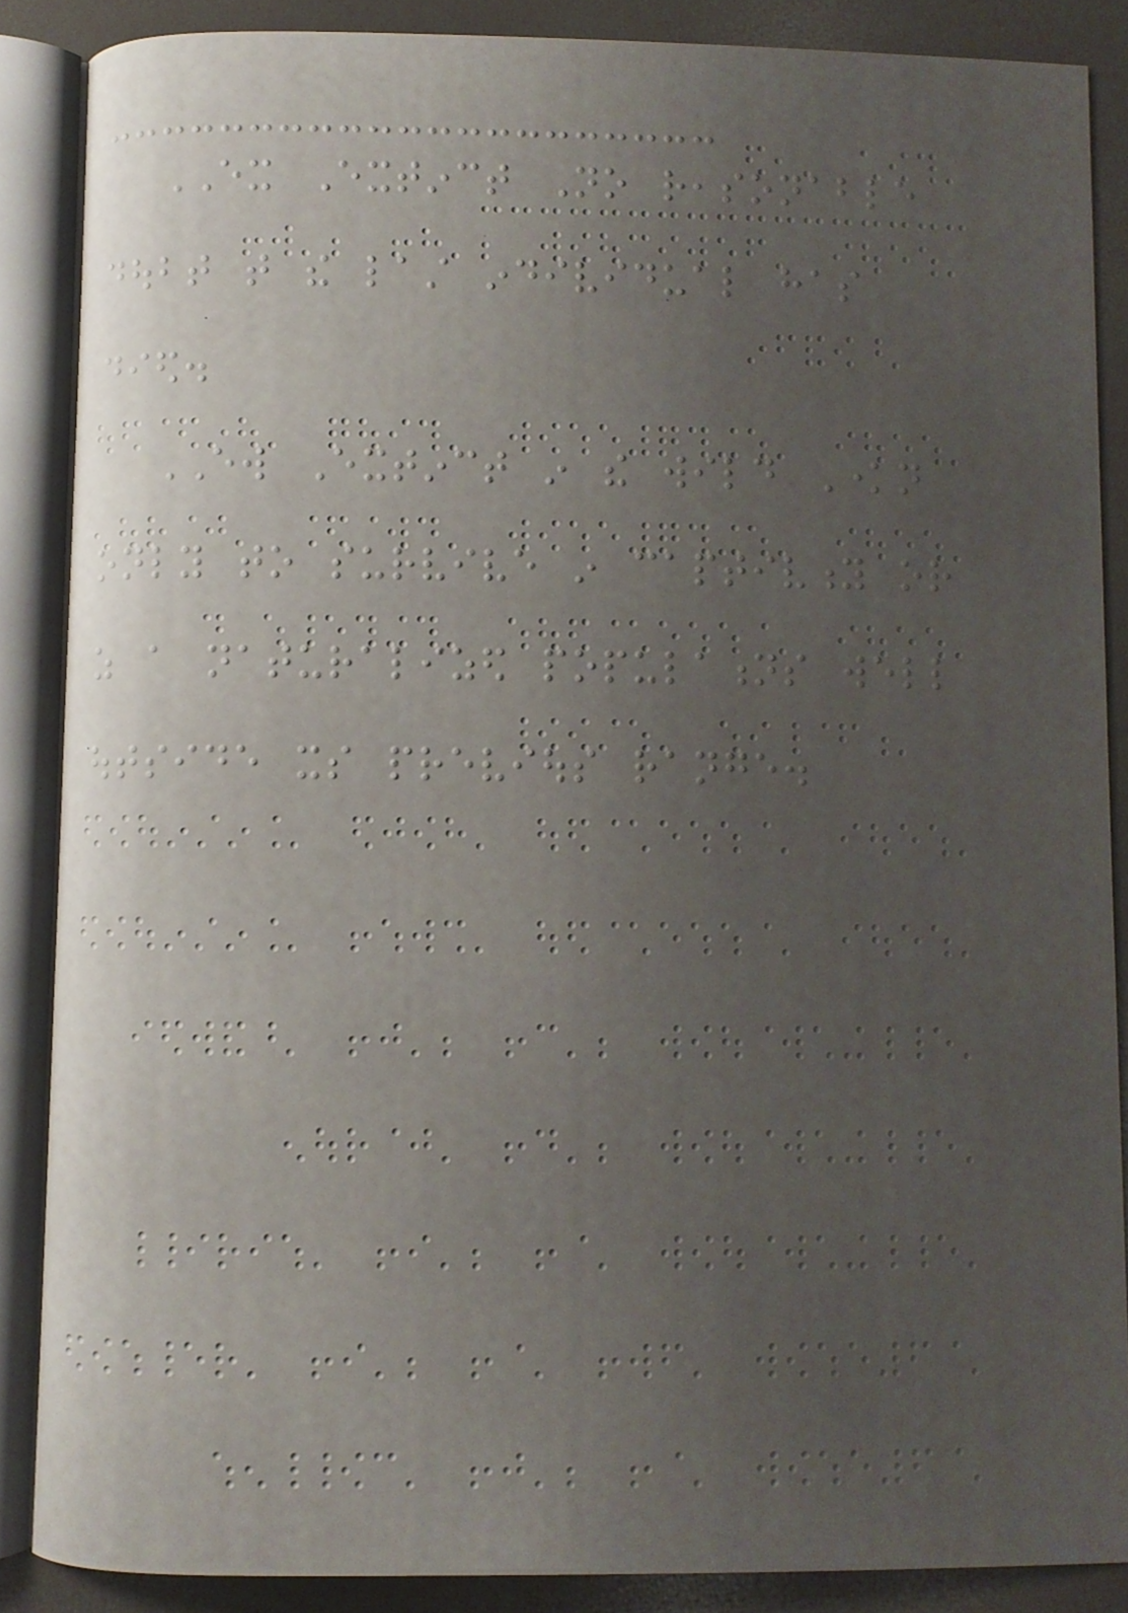EX Extinct No reasonable
doubt that the last individual has
died.
EW Extinct in the wild Known
only to survive in captivity or
as a naturalized populations well
outside its previous range.
